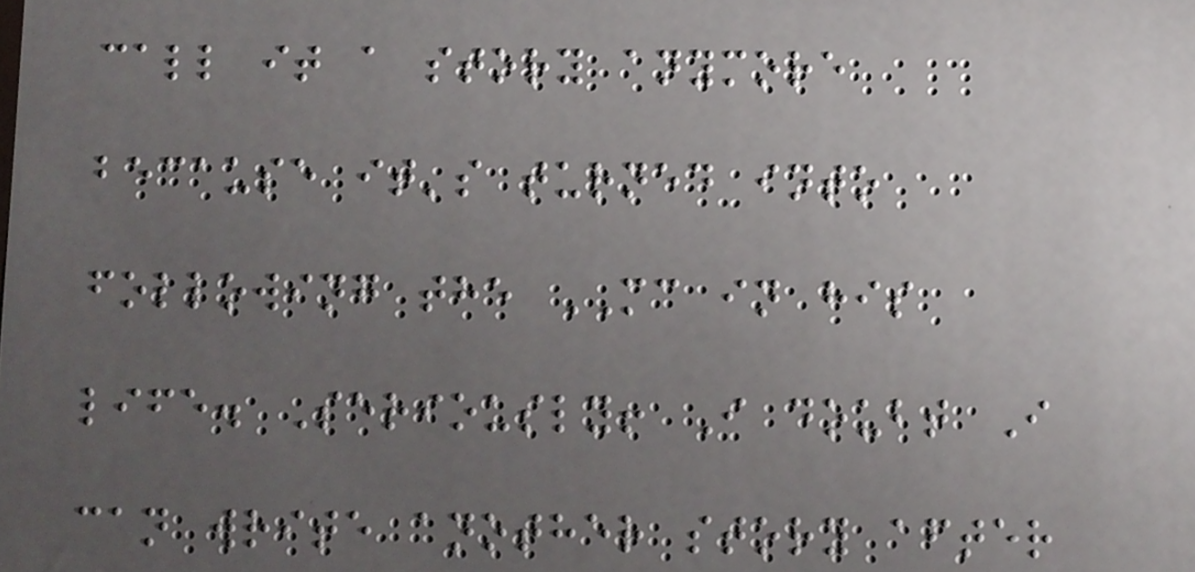call it a story anymore
because it's turned into
following the MC in his
life. Seriously! I doubt I
can write another story after
